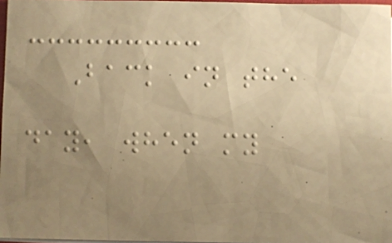Back in the
day, when my
